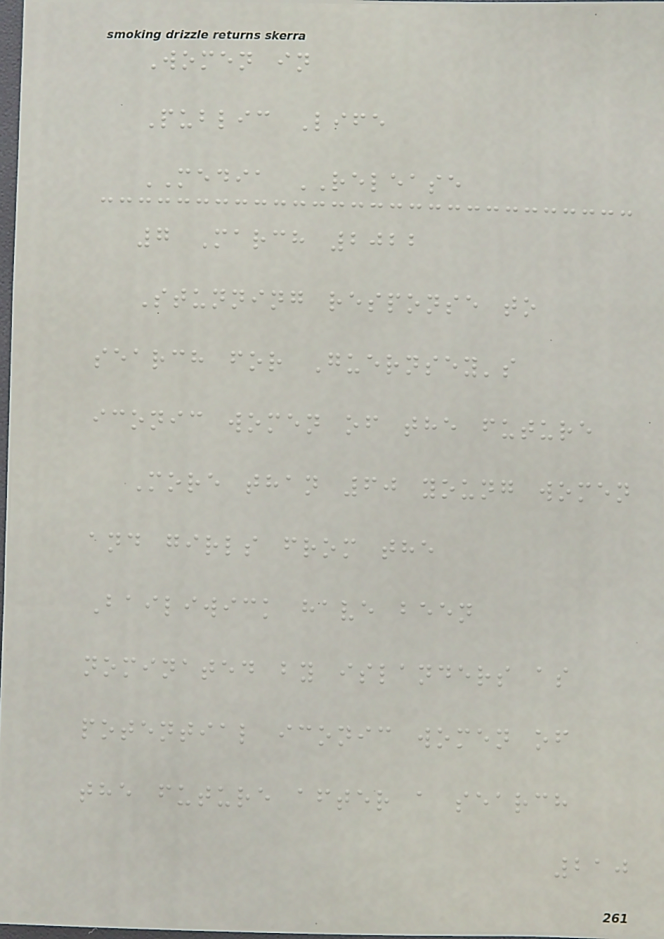Women in
Public Life
MEDIA RELEASE
7 March 2022
Stunning response to
search for Guernsey's
iconic women of the future
More than 60 young women
and girls from the
Bailiwick have been
nominated by islanders as
potential iconic women of
the future after a search
210
